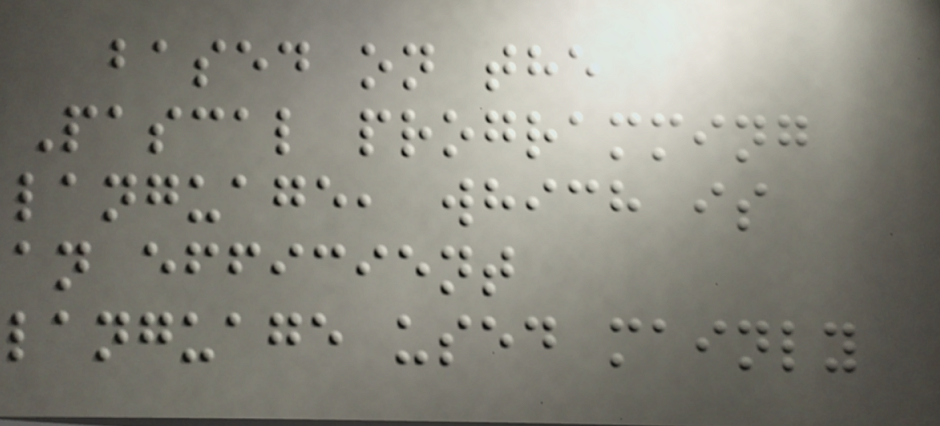based on the
Pascal programming
language, which is
an efficient
language used mainly
